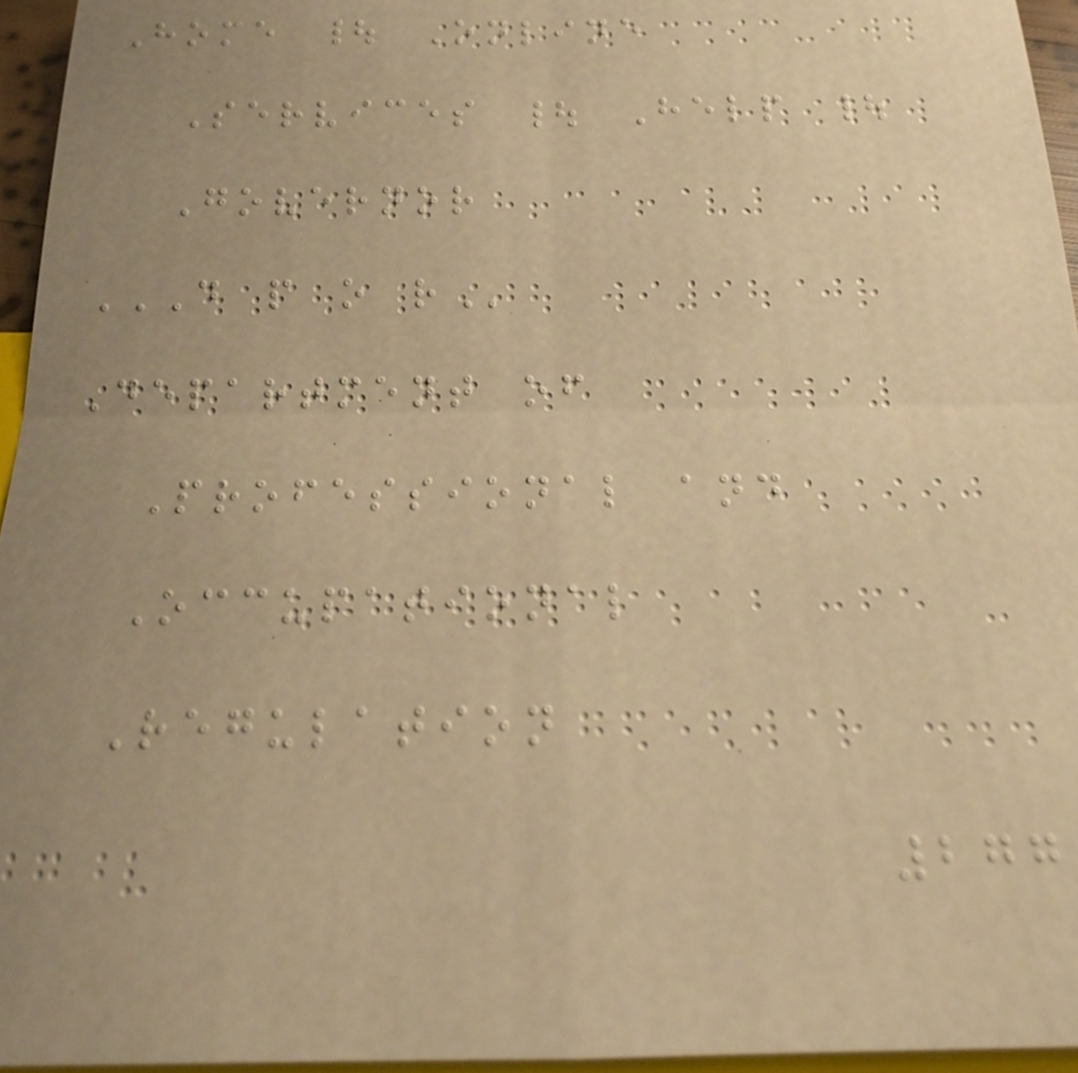Home | Online
Services | Help |
Governor
D P O R
Department of
Professional and
Occupational
Regulation
277
